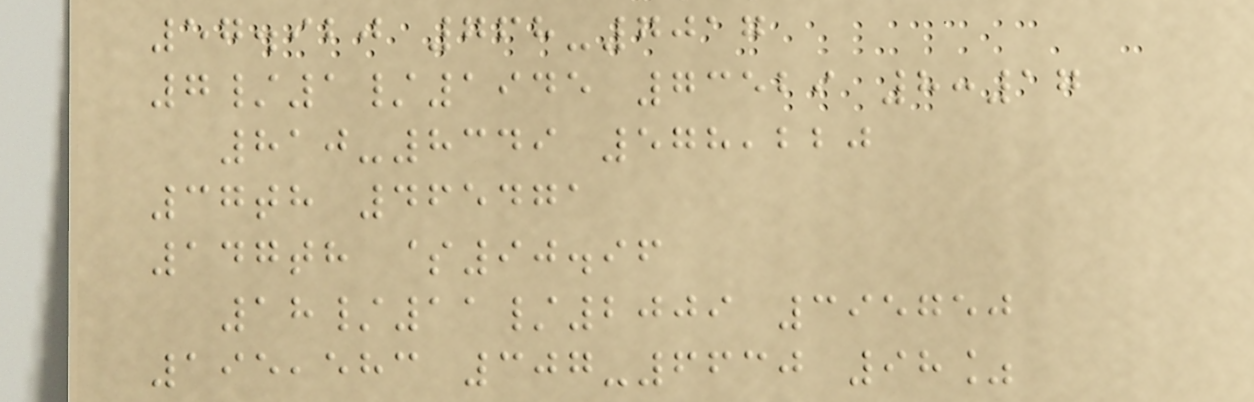57.920 768-7017
7/1/1945 73529 8:17
810-8349 578,220
37th 465471
147th $90.96
18/11/2009 395750
195,583 307-6630 98%
